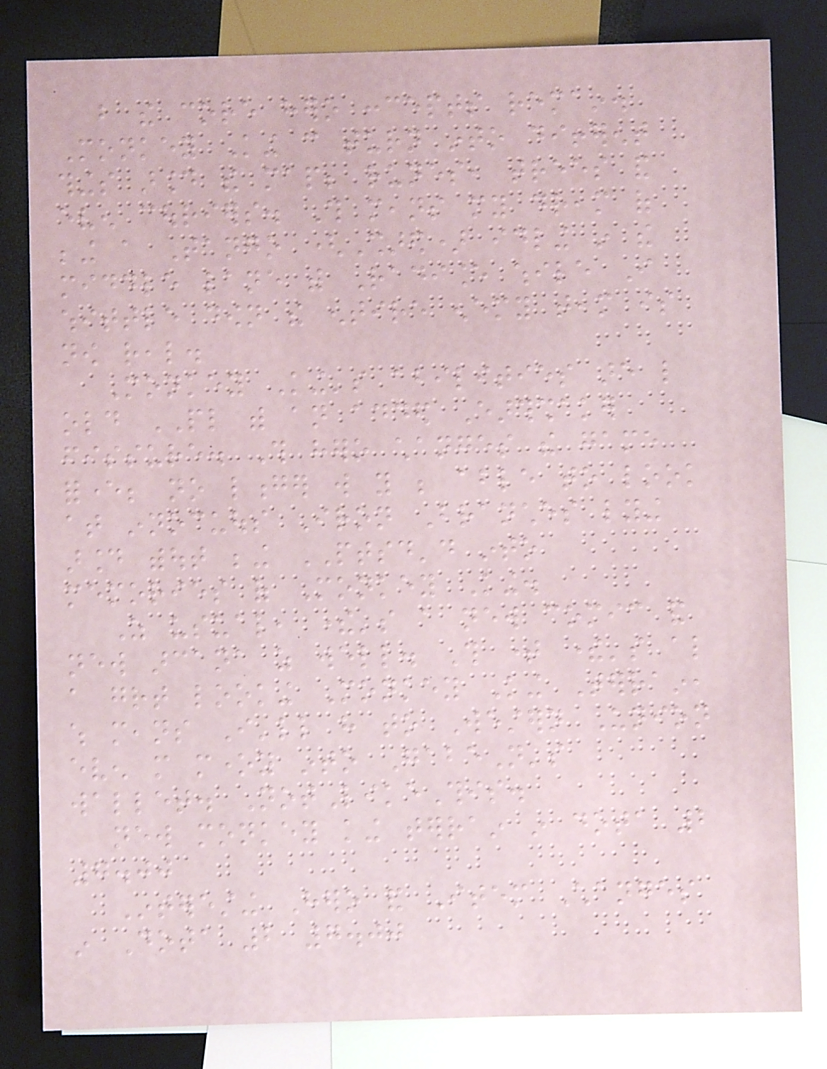but the core hero concepts remain.
Monkey King can turn into different
things around the map; runes, trees and
even couriers. This means my dream of
being a Tango (Shared) idling in the
middle lane with Radiance while I
whittle down the entire enemy team is
now real.
Monkey King's abilities are like
old PL with an added Earthshaker
fissure. This hero changes the game
forever; no longer will you be able to look
at innocuous Iron Branches lying
around without being PTSD'd into
memories of Monkey King.
As usual, there's a new comic and
new arcana as well. This time there's also
a great looking Monkey King Terrain,
which means I'll have to Western Union
even more money into GabeN's
wallet. NotLikeThis.
new monkey king terrain in dota 2
7.00
Interesting Hero and Item Changes
in Dota 2 7.00
